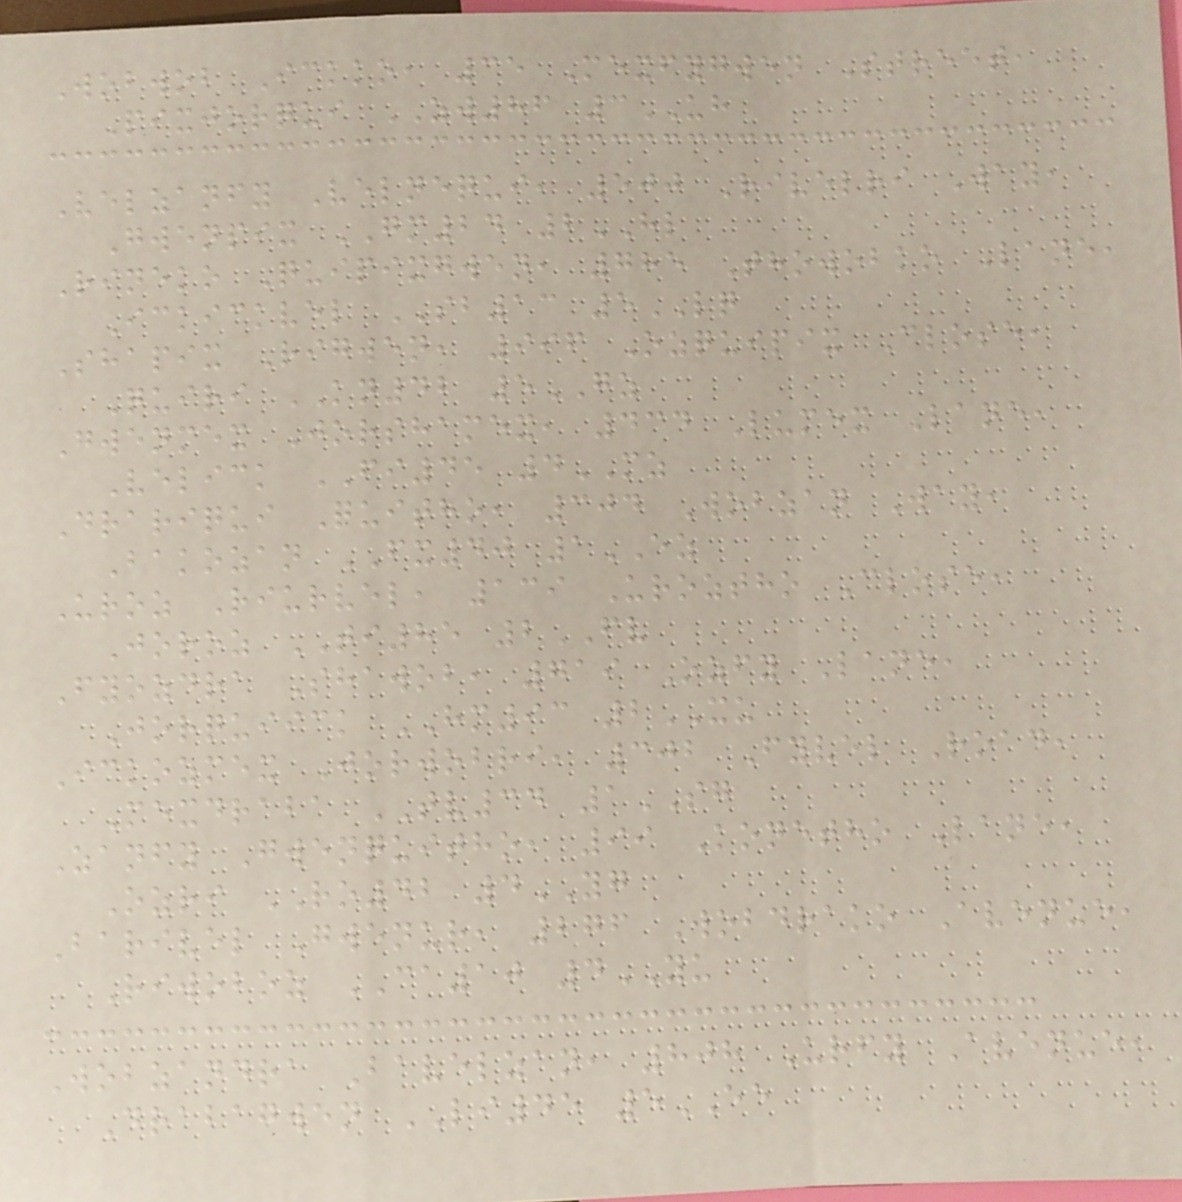Wobwob Ickko, 35 Mexfygwen Street,
Pixjorqui ZW86 3UH
Velzanfy Velnequi, 500 Rivelri Way,
Gwenpix GM24 2HL
Rineko Quipixgwen, 785 Thowobko Lane,
Ickickvel SB13 5LQ
Shapix Rigwen, 996 Ozquipix Close,
Quiri KN42 5GZ
Gwenmex Jorshamex, 434 Lumex Lane,
Velick FI45 4MZ
Drariqui Quitho, 304 Wobzan Way,
Bakozan FX40 1EZ
Uroz Riurvel, 139 Uroztho Close,
Joroz TI85 2FV
Fyozdra Shawob, 719 Ozfy Lane,
Jorquiick HM93 2XU
Ickozmex Jorwobri, 302 Fyvel Road,
Mexdraba TV34 1SG
Zanfy Gwenquitho, 99 Konetho Lane,
Ozri RO42 4YG
Barivel Gwenur, 276 Wobdrako Avenue,
Riwoboz CA10 4YU
Wobzandra Bavelzan, 808 Urfy Avenue,
Drabagwen LI45 5EE
